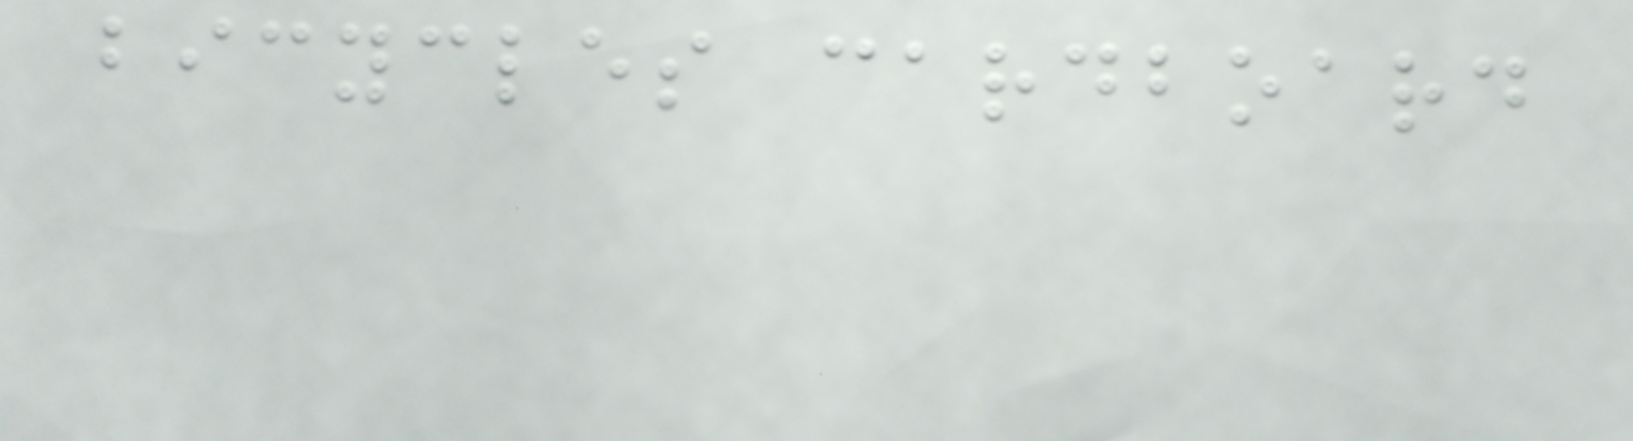bicycles cardboard
